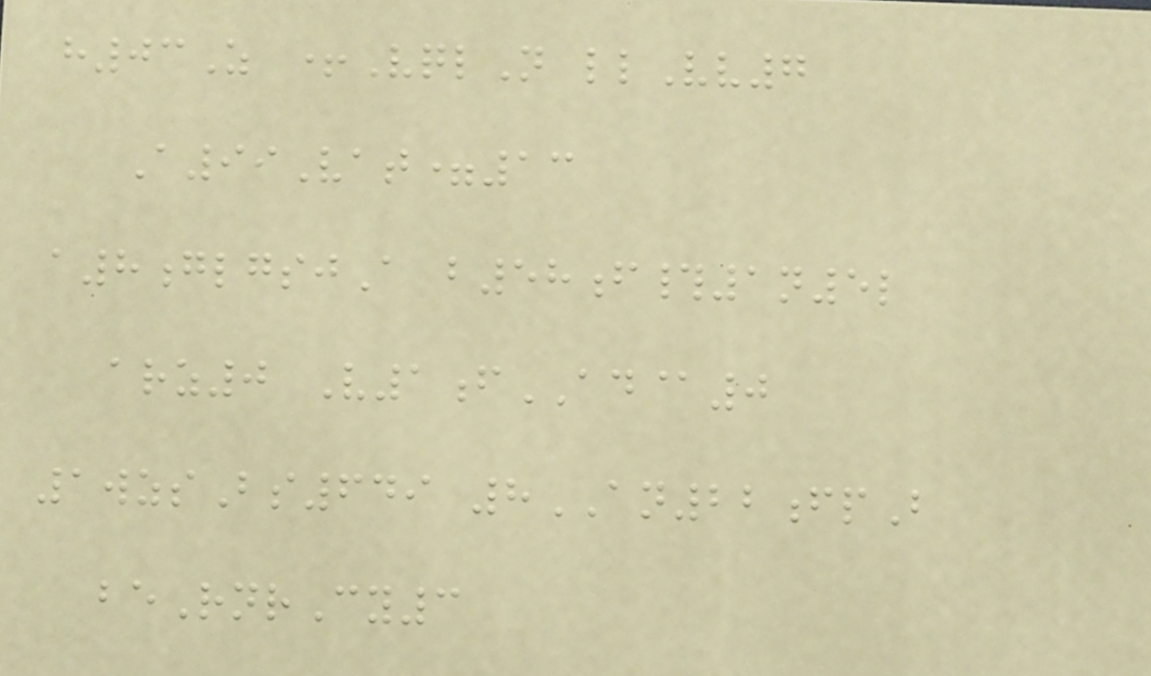h03Z +VqlN llVv7
A99Vat=13
a8glgsjA b58f#1n5l
arz0 V1fAD@0
1wzsBs649 8AN22fpB
beRnrCy3
